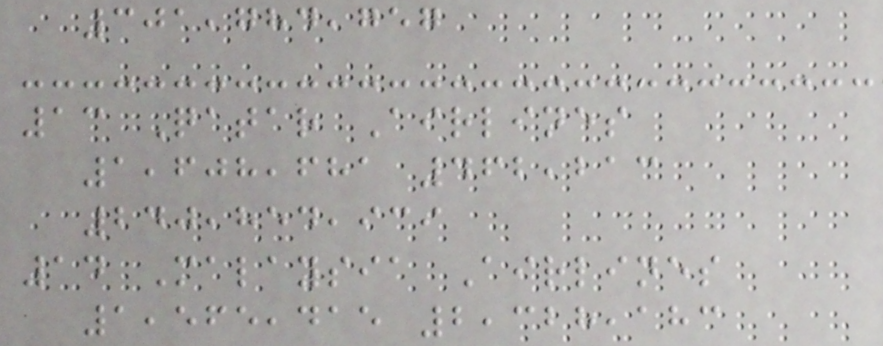301,784,757
13 Qatar Airlines
1,608,681 462,213
240,854,939
14 Malaysia Airlines
1,565,415 2,328,183
